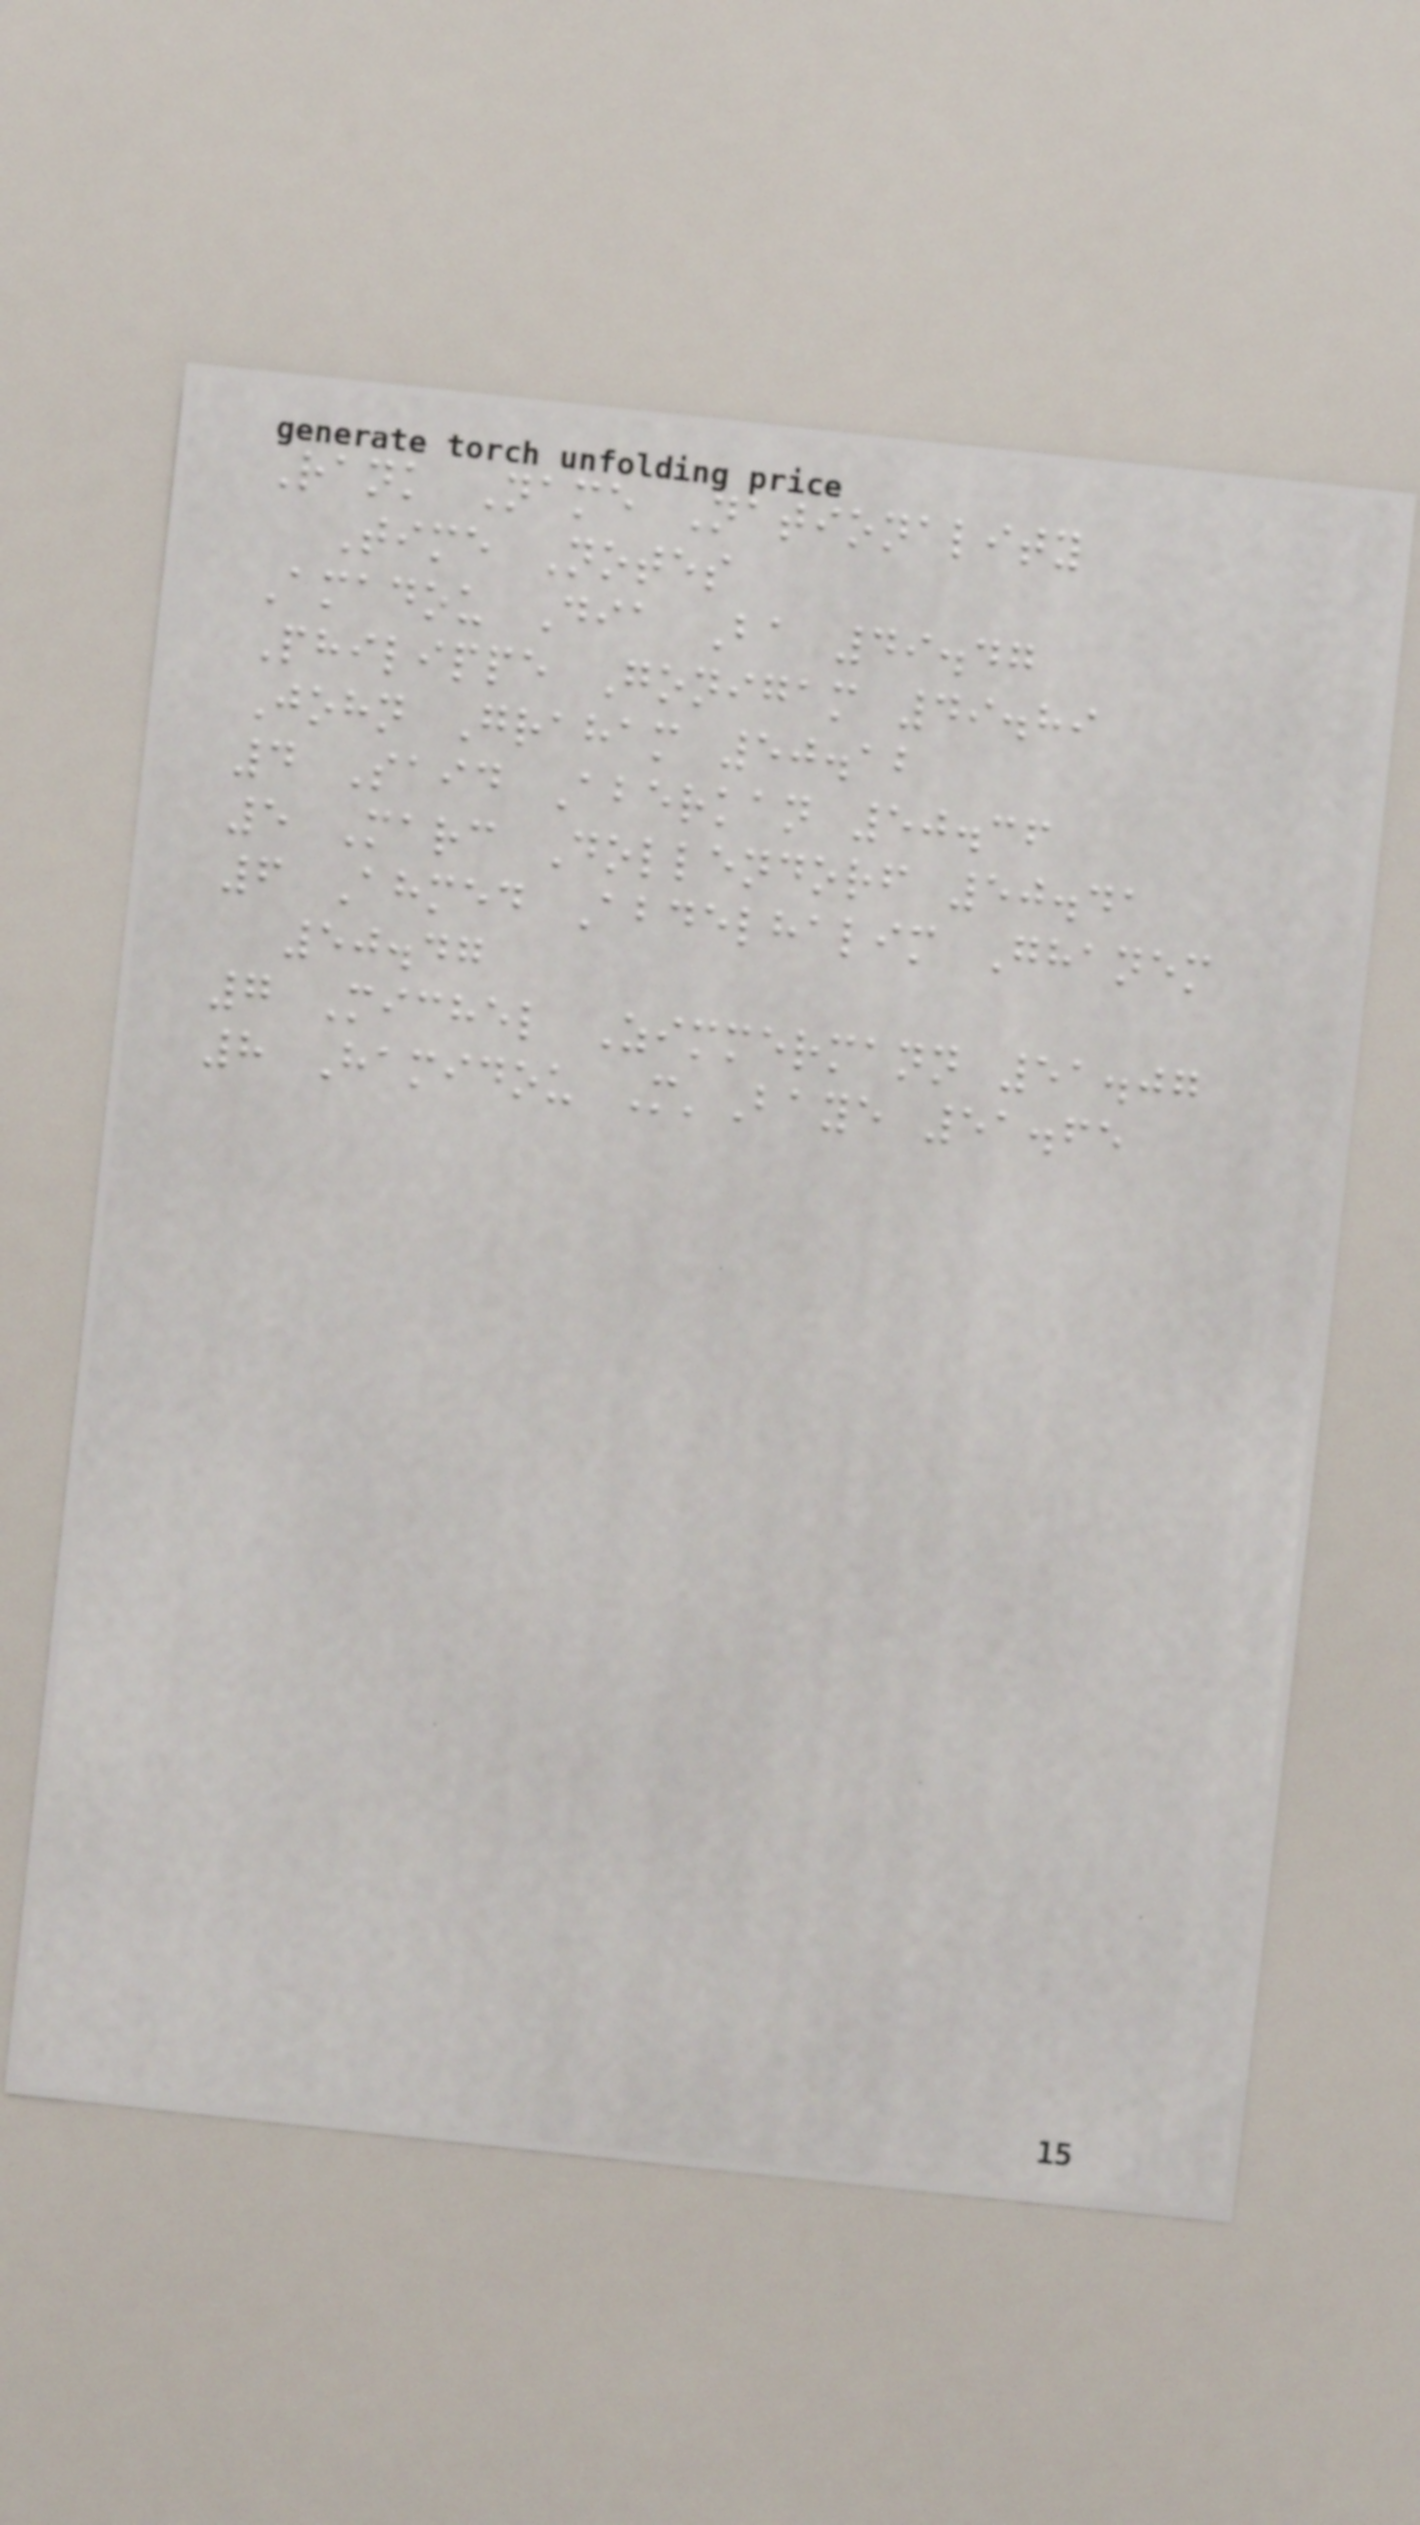Rank Name Nationality
Time Notes
Amadou Dia Ba 49.47
Philippe Gonigam 49.89
John Graham 50.12
4 Said Aberkan 50.36
5 Marc Dollendorf 50.41
6 Ahmed Abdelhalim Ghanem
50.47
7 Michel Zimmermann 51.07
8 Hamidou M'Baye 51.65
